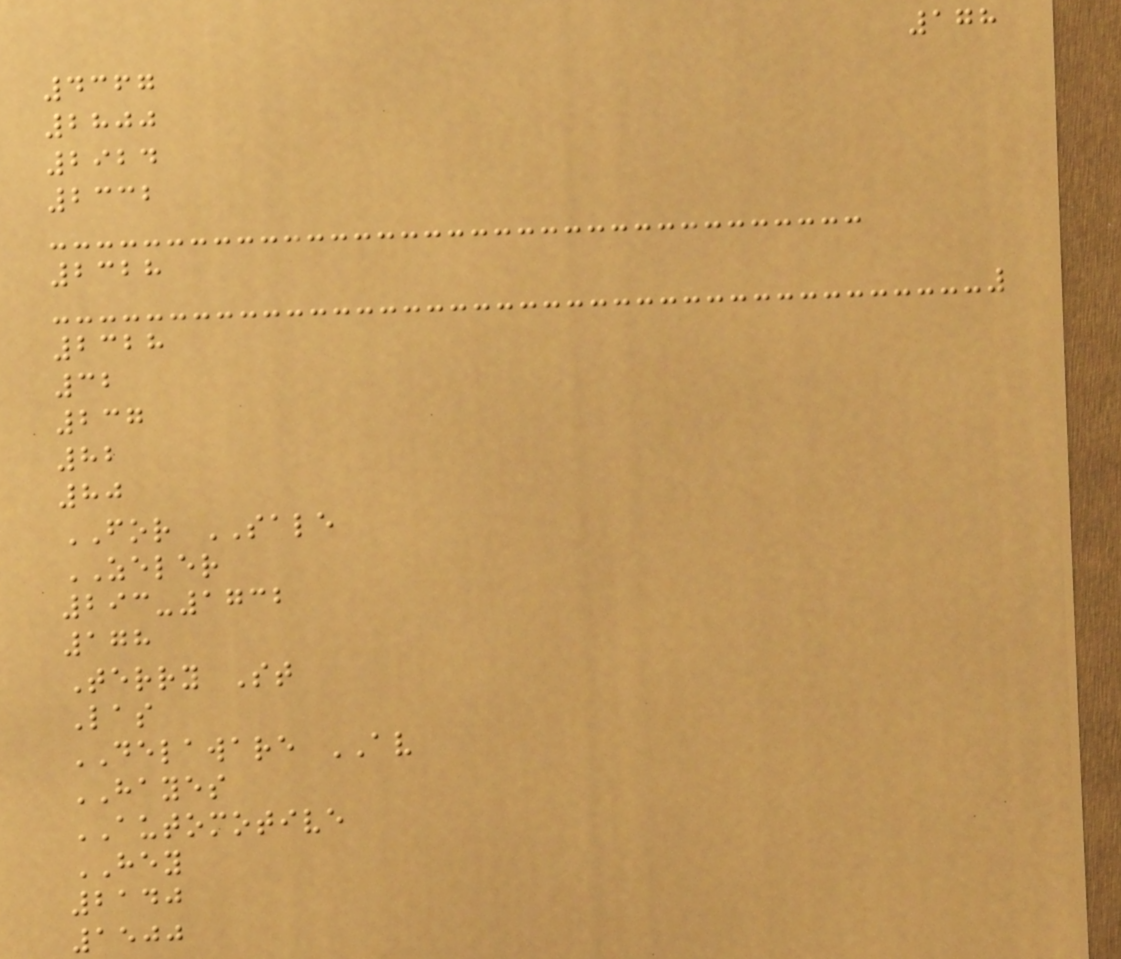178
4367
2800
2924
2332
2328
2328
32
237
82
80
FOR SALE
ZELER
293-1732
178
Terry St
Las
DELAWARE AV
HAYES
AUTOMOTIVE
HEY
2140
1500
